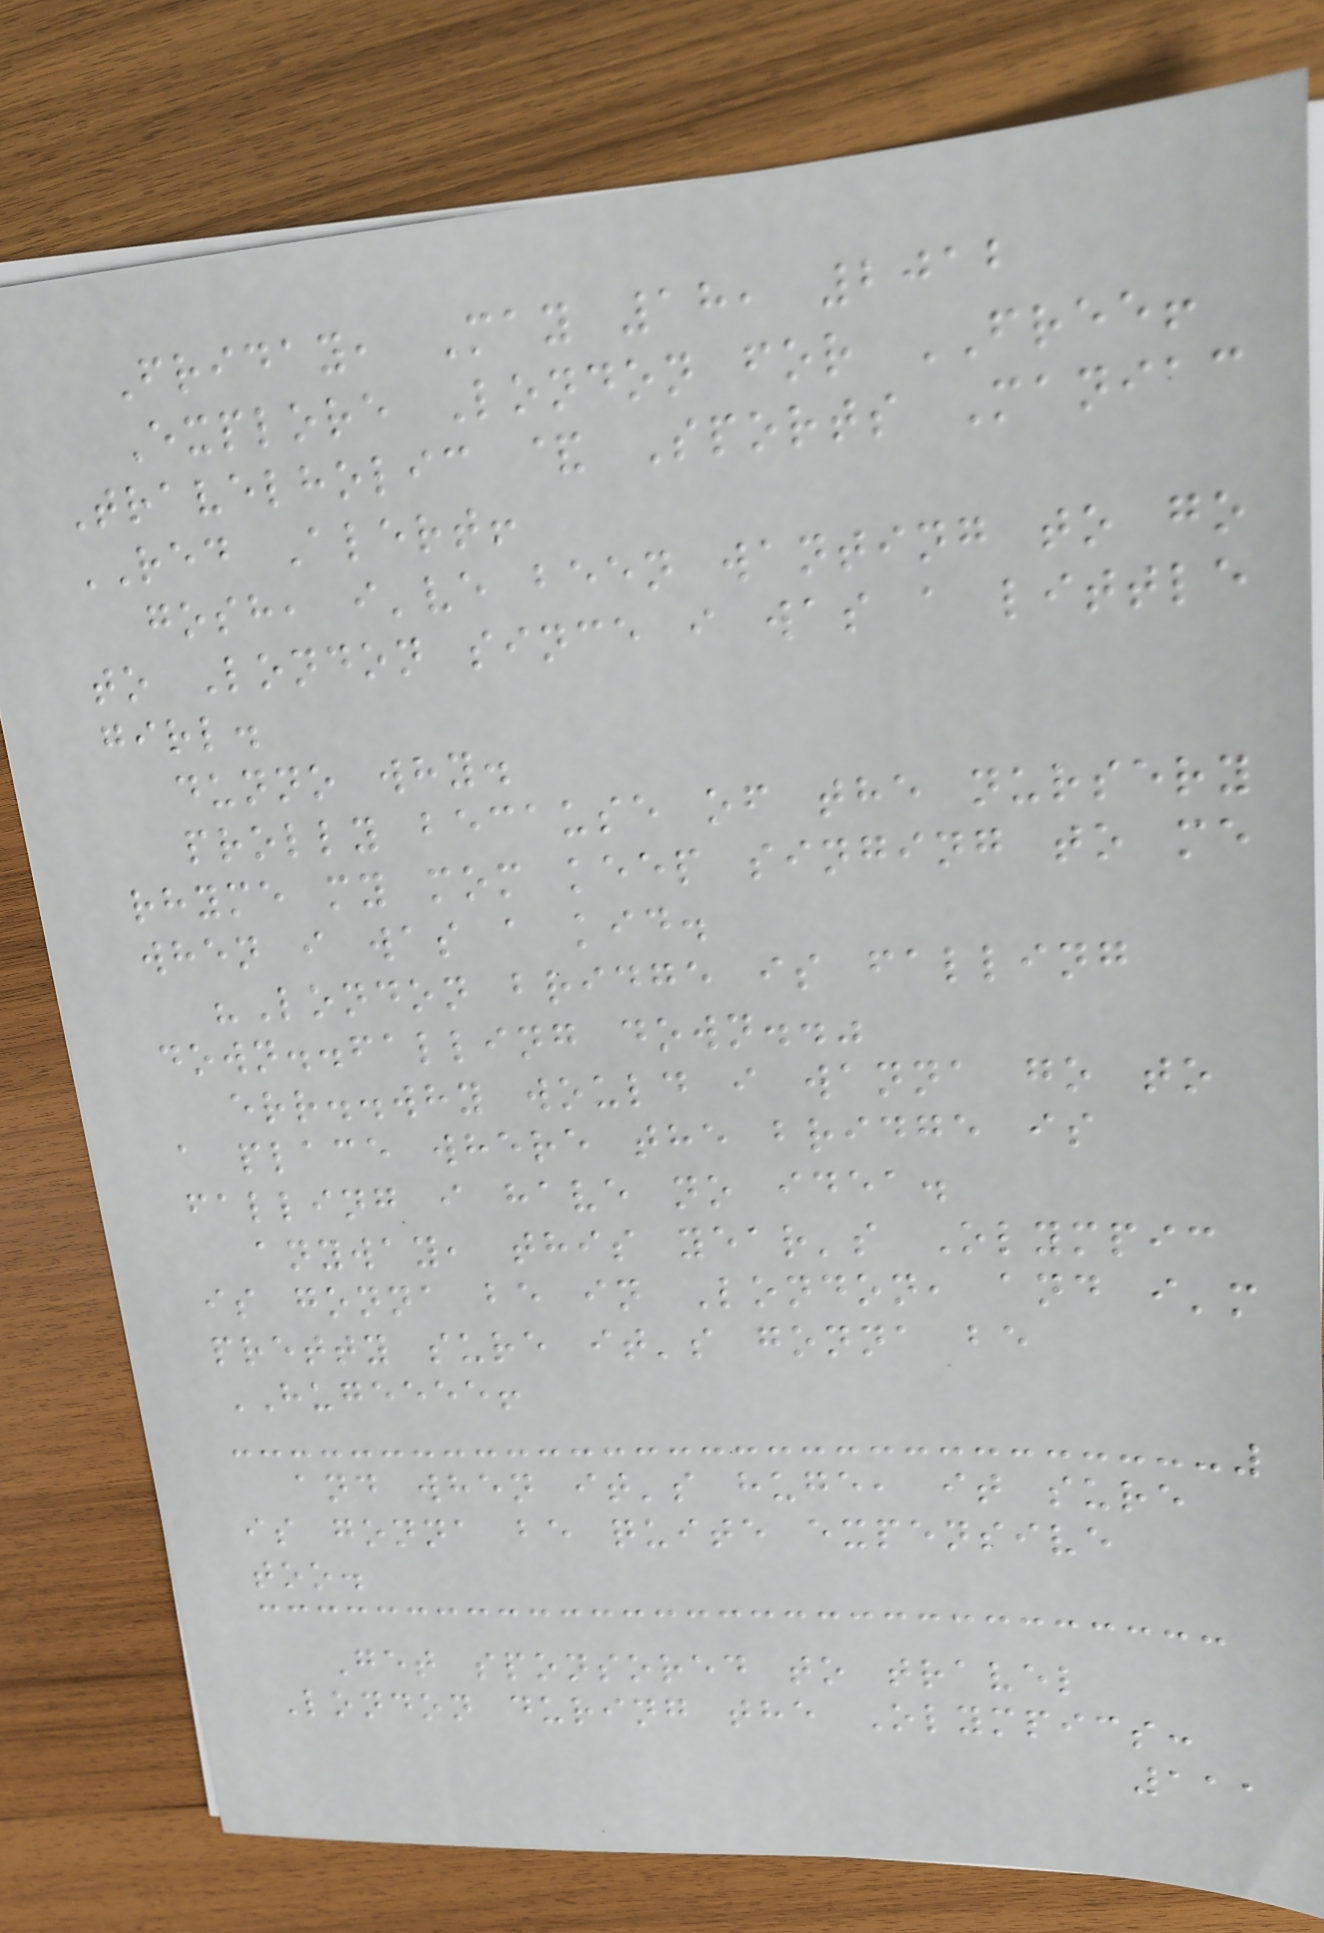Friday, May 18, 2012
Explore London for FREE!
Travelholic & Sports Maniac
RED Alert!
gosh, i've been wanting to go
to London since i was a little
girl.
dunno why.
prolly because of the nursery
rhyme my mom keep singing to me
when i was a kid.
"London bridge is falling
down..falling down.."
err..why would i wanna go to
a place where the bridge is
falling i have no idea.
anyway, this year's Olympic
is gonna be in London, and i'm
pretty sure it's gonna be
HUGEEEE!
and when it's huge, it sure
is gonna be quite expensive
too.
Get sponsored to travel
London during the Olympics:
111
